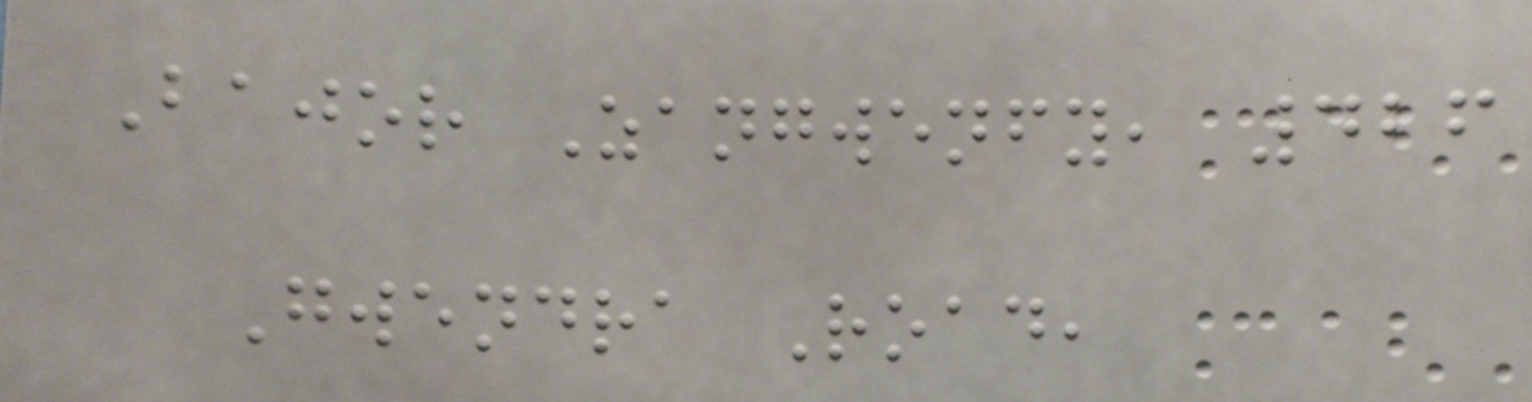Bajor Zangwenfy, 426
Gwendra Road,
